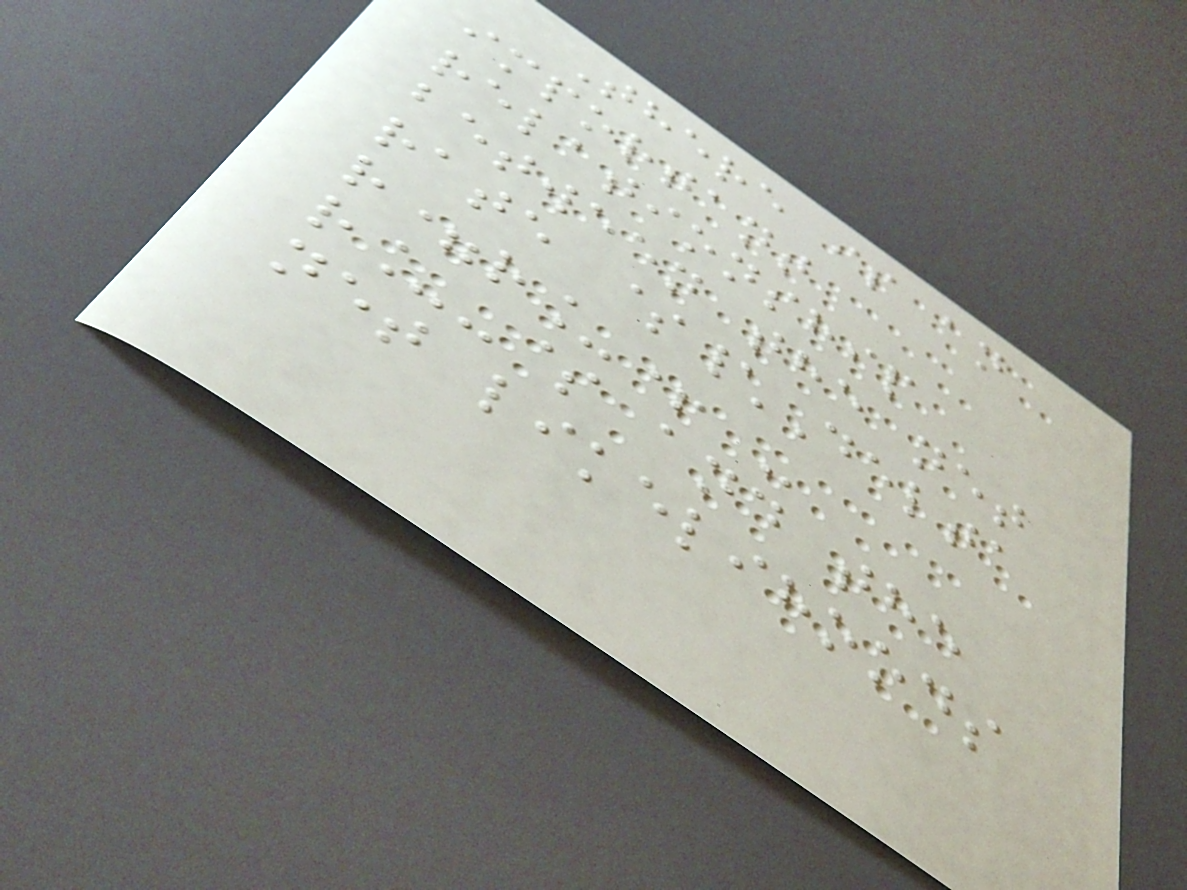There is an
important
relationship
between the net
rate $\Delta
r=r_+ -
r_-$ and the
net likelihoods
